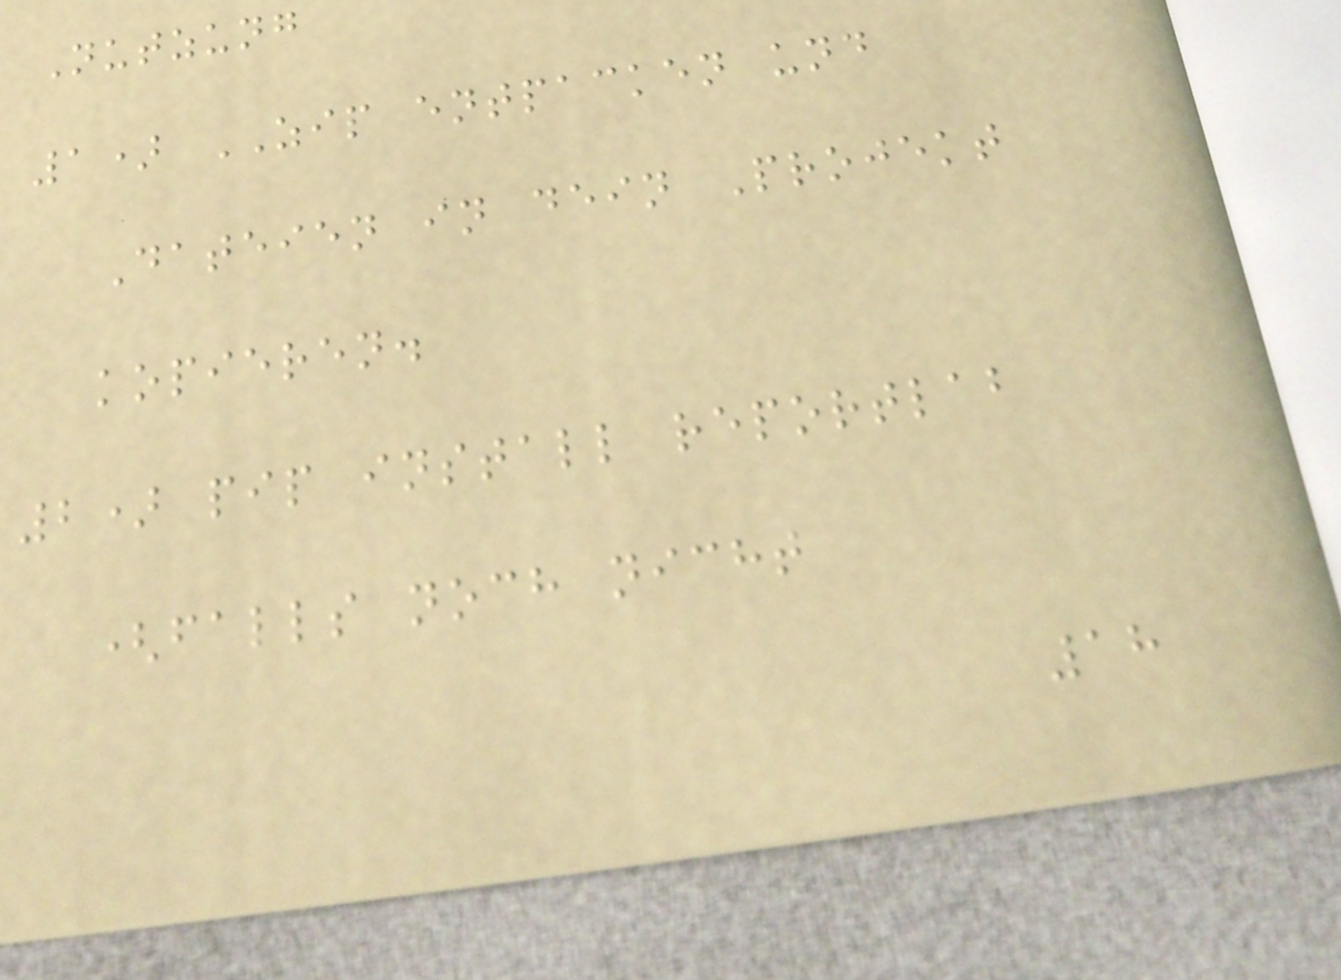Nutzung
1) ZIP entpacken und
Dateien in dein Projekt
kopieren.
2) pip install reportlab
(falls noch nicht
18
